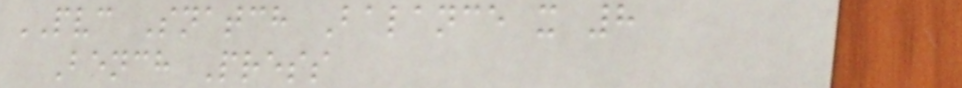PVC Snatch Balance x 8
Bench Press
